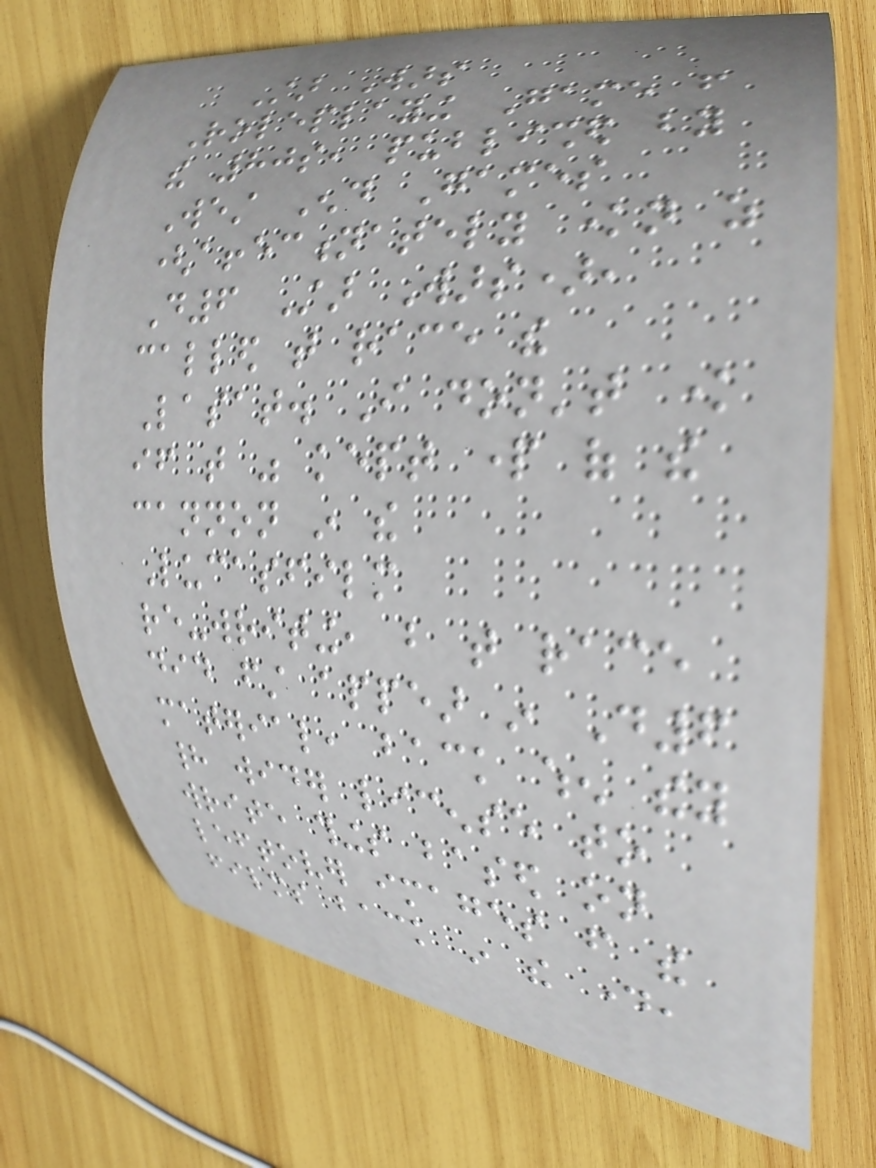Star Wars
Roleplaying Game from
the 80s, published by
West End Games
(affectionately known as
D6 Star Wars),
called that race the
Lasat. I don't know
if that was kept part of the
cannon in the
Lucasfilm
re-writing, but that race
did first appear in D6
material, back when they
had wider license to
write things based on
leftover images from the
films back in the day,
